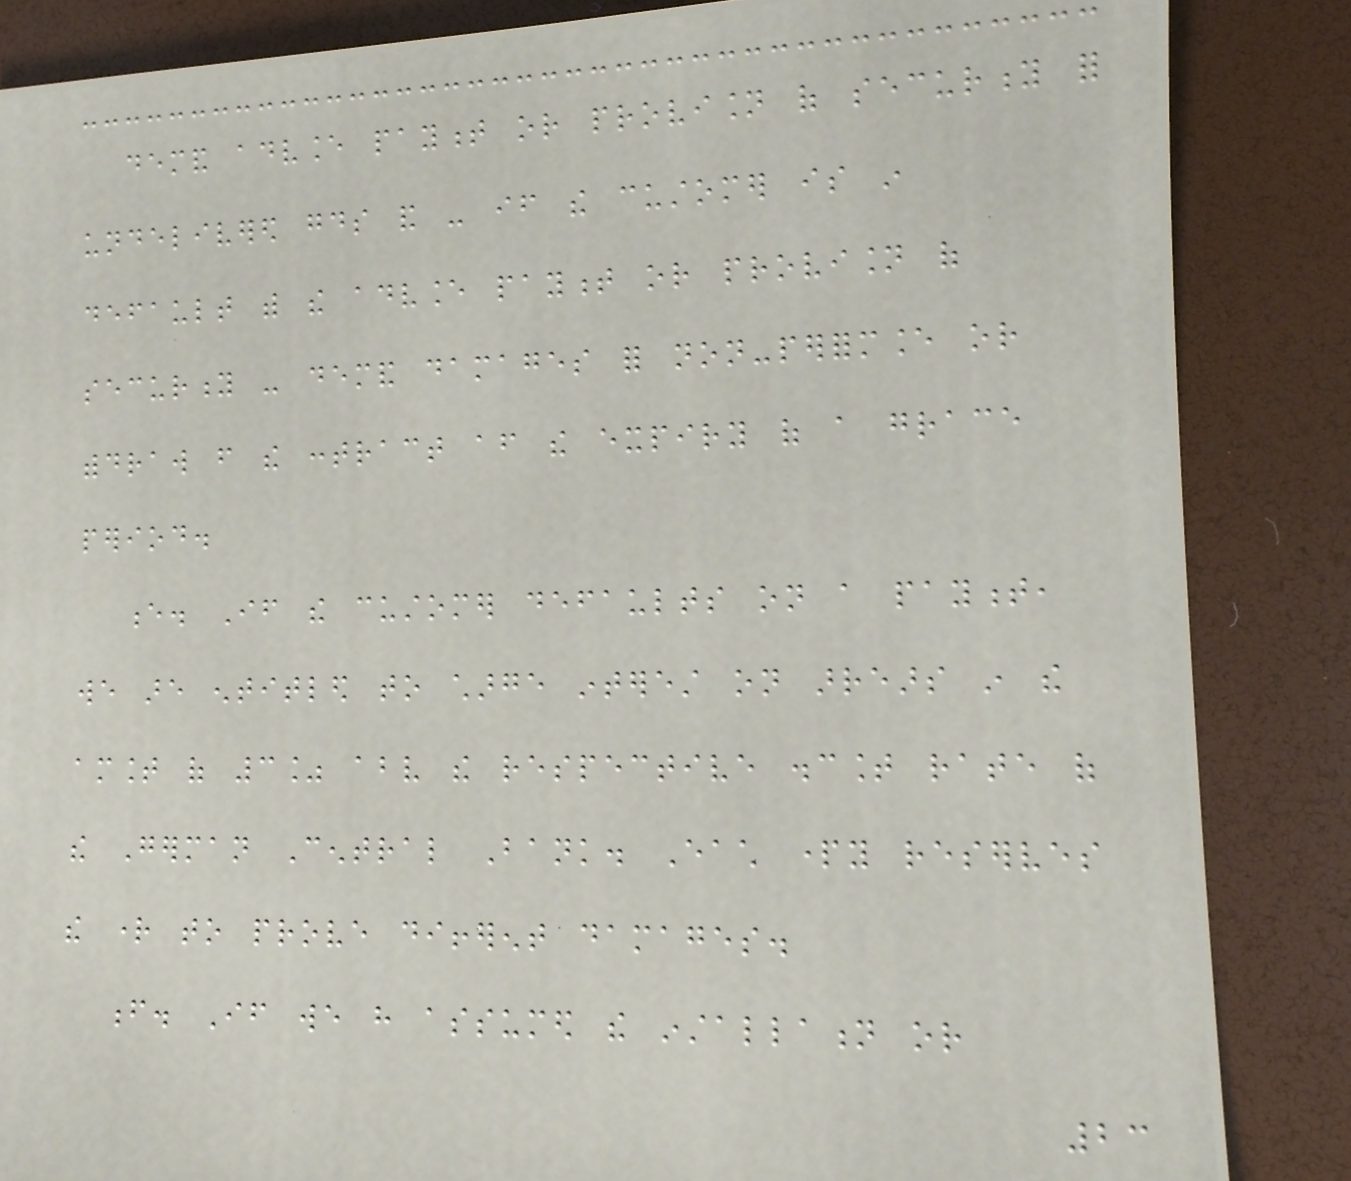demand advance payment or provision of security for
undelivered goods and - if the customer is in
default with the advance payment or provision of
security - demand damages for non-performance or
withdraw from the contract after the expiry of a grace
period.
e. If the customer defaults on a payment,
we are entitled to charge interest on arrears in the
amount of 3% above the respective discount rate of
the German Central Bank. Each party reserves
the right to prove different damages.
f. If we have assumed the installation or
23
